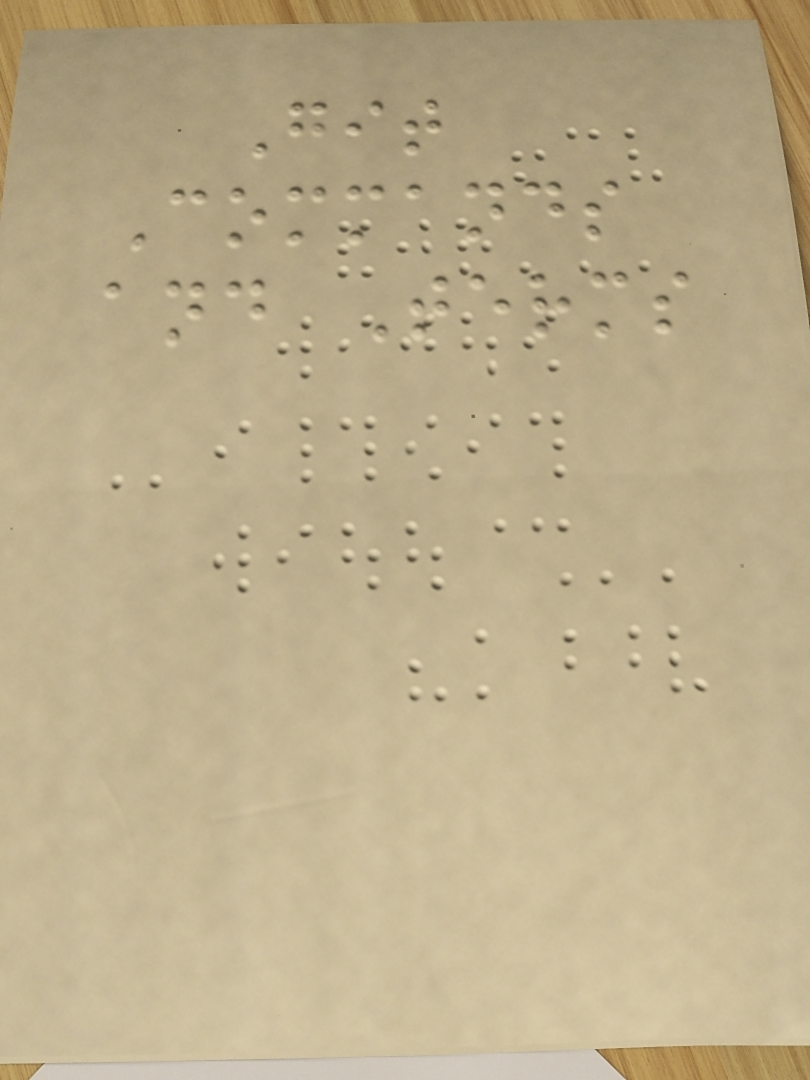Git
Commands
and Terms
